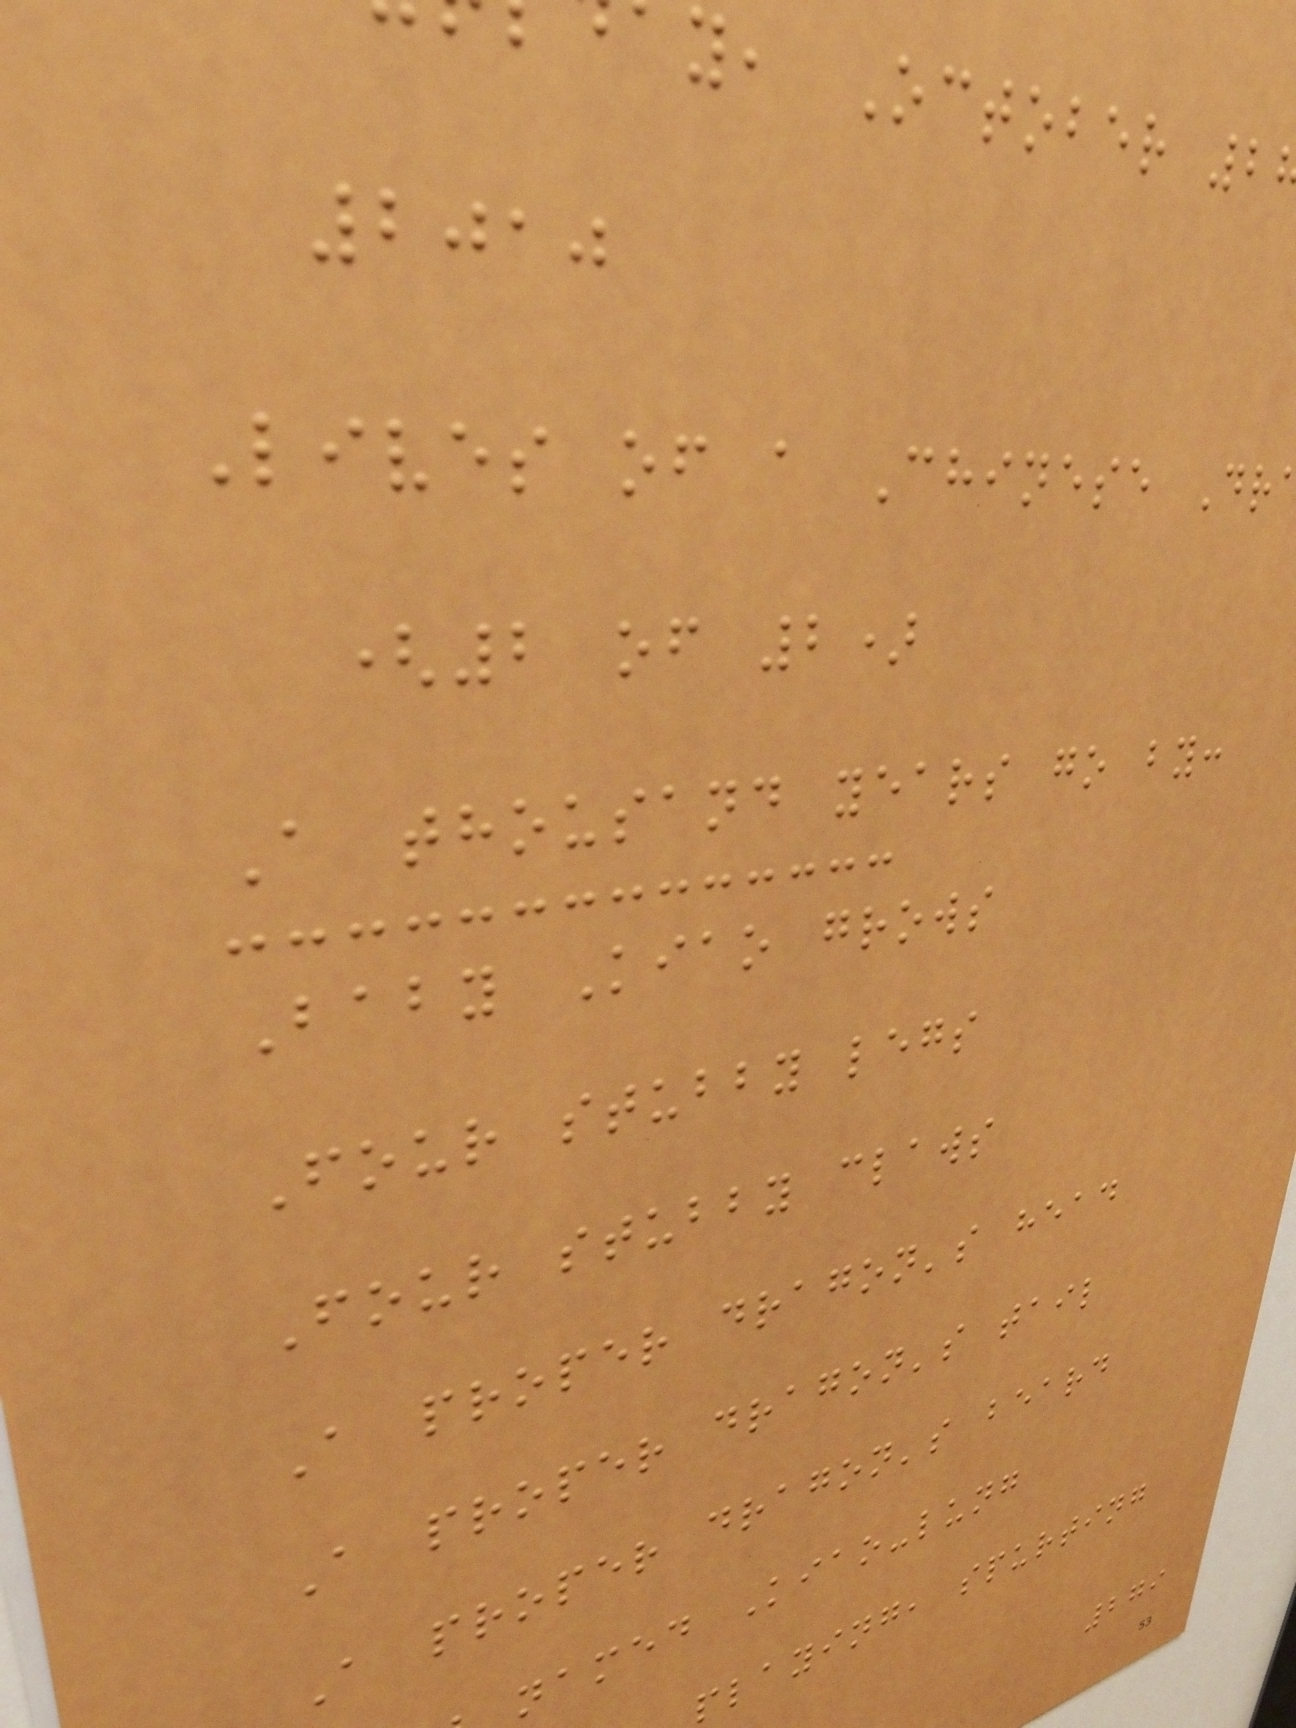y, October 2
2010
Lives of a Chinese Dr
(2 of 2)
A thousand years go by:
Baby Kiao grows
Four stubby legs
Four stubby claws
A proper dragon's head
A proper dragon's tail
A proper dragon's beard
named Kiao-lung
playing, spurting
279
